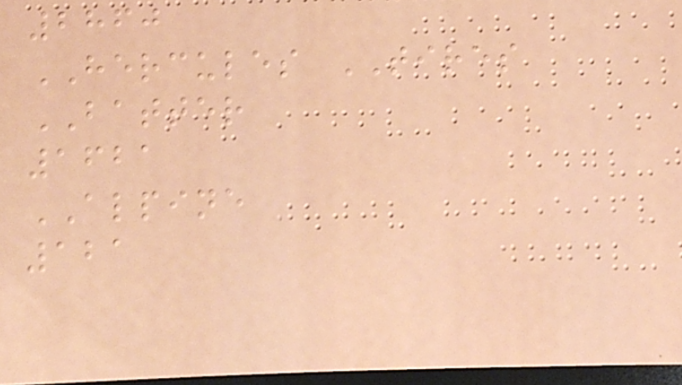2860
HERCULES TIRES
BATTER
1621
ALPINE
121
